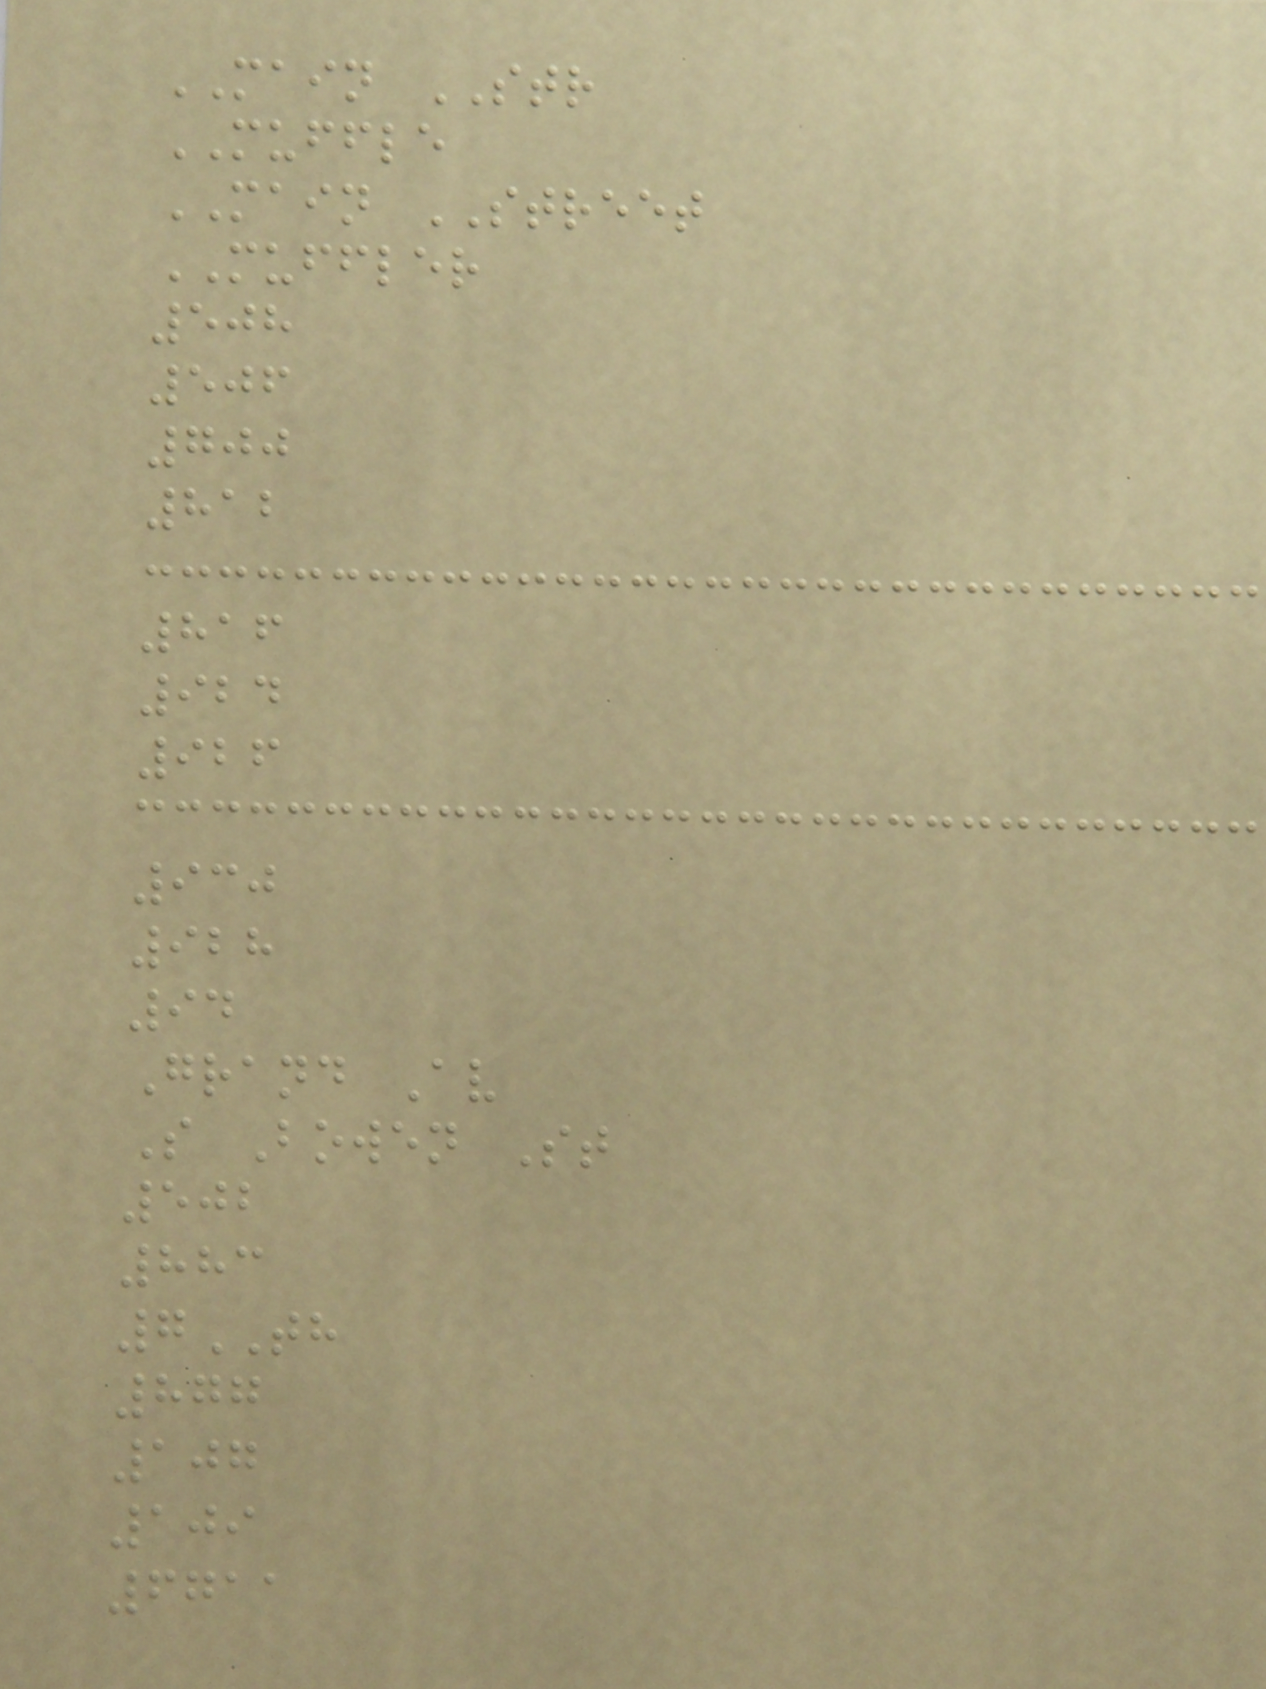MAIN STR
MUFFLE
MAIN STREET
MUFFLER
508
506
700
812
816
924
926
930
928
94
Grand Av
S Bowen St
502
883
7TH
877
107
109
6711
